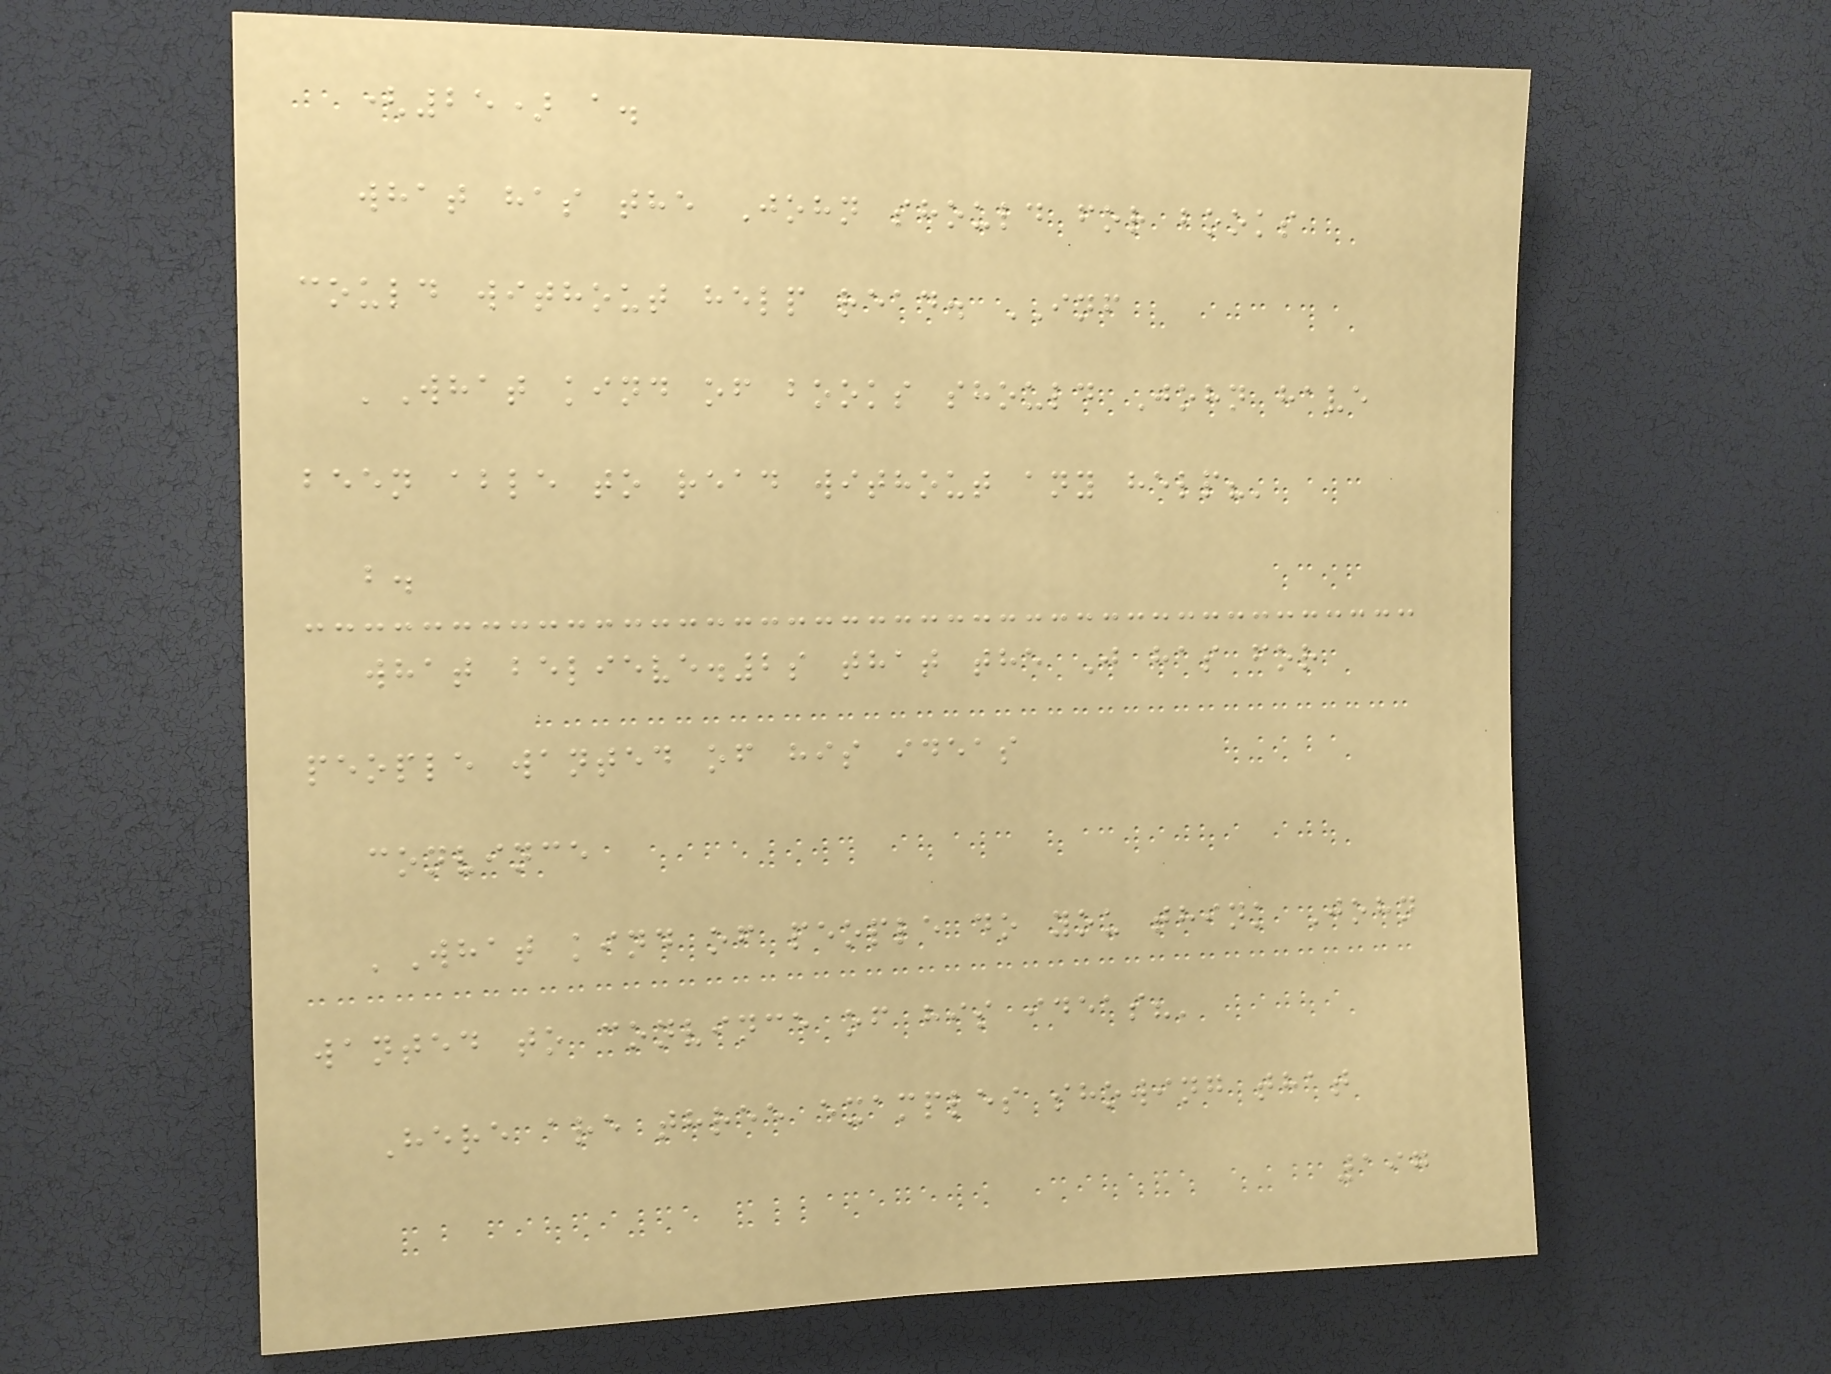(25) a.
what has the John should for books
could without help read. INF
'What kind of books should John have
been able to read without any help?'
b.
what believe.2s that the J has for
people wanted of his ideas
convince
'What kind of people do you think John
wanted to convince of his ideas?'
Here are three examples showing that
197
